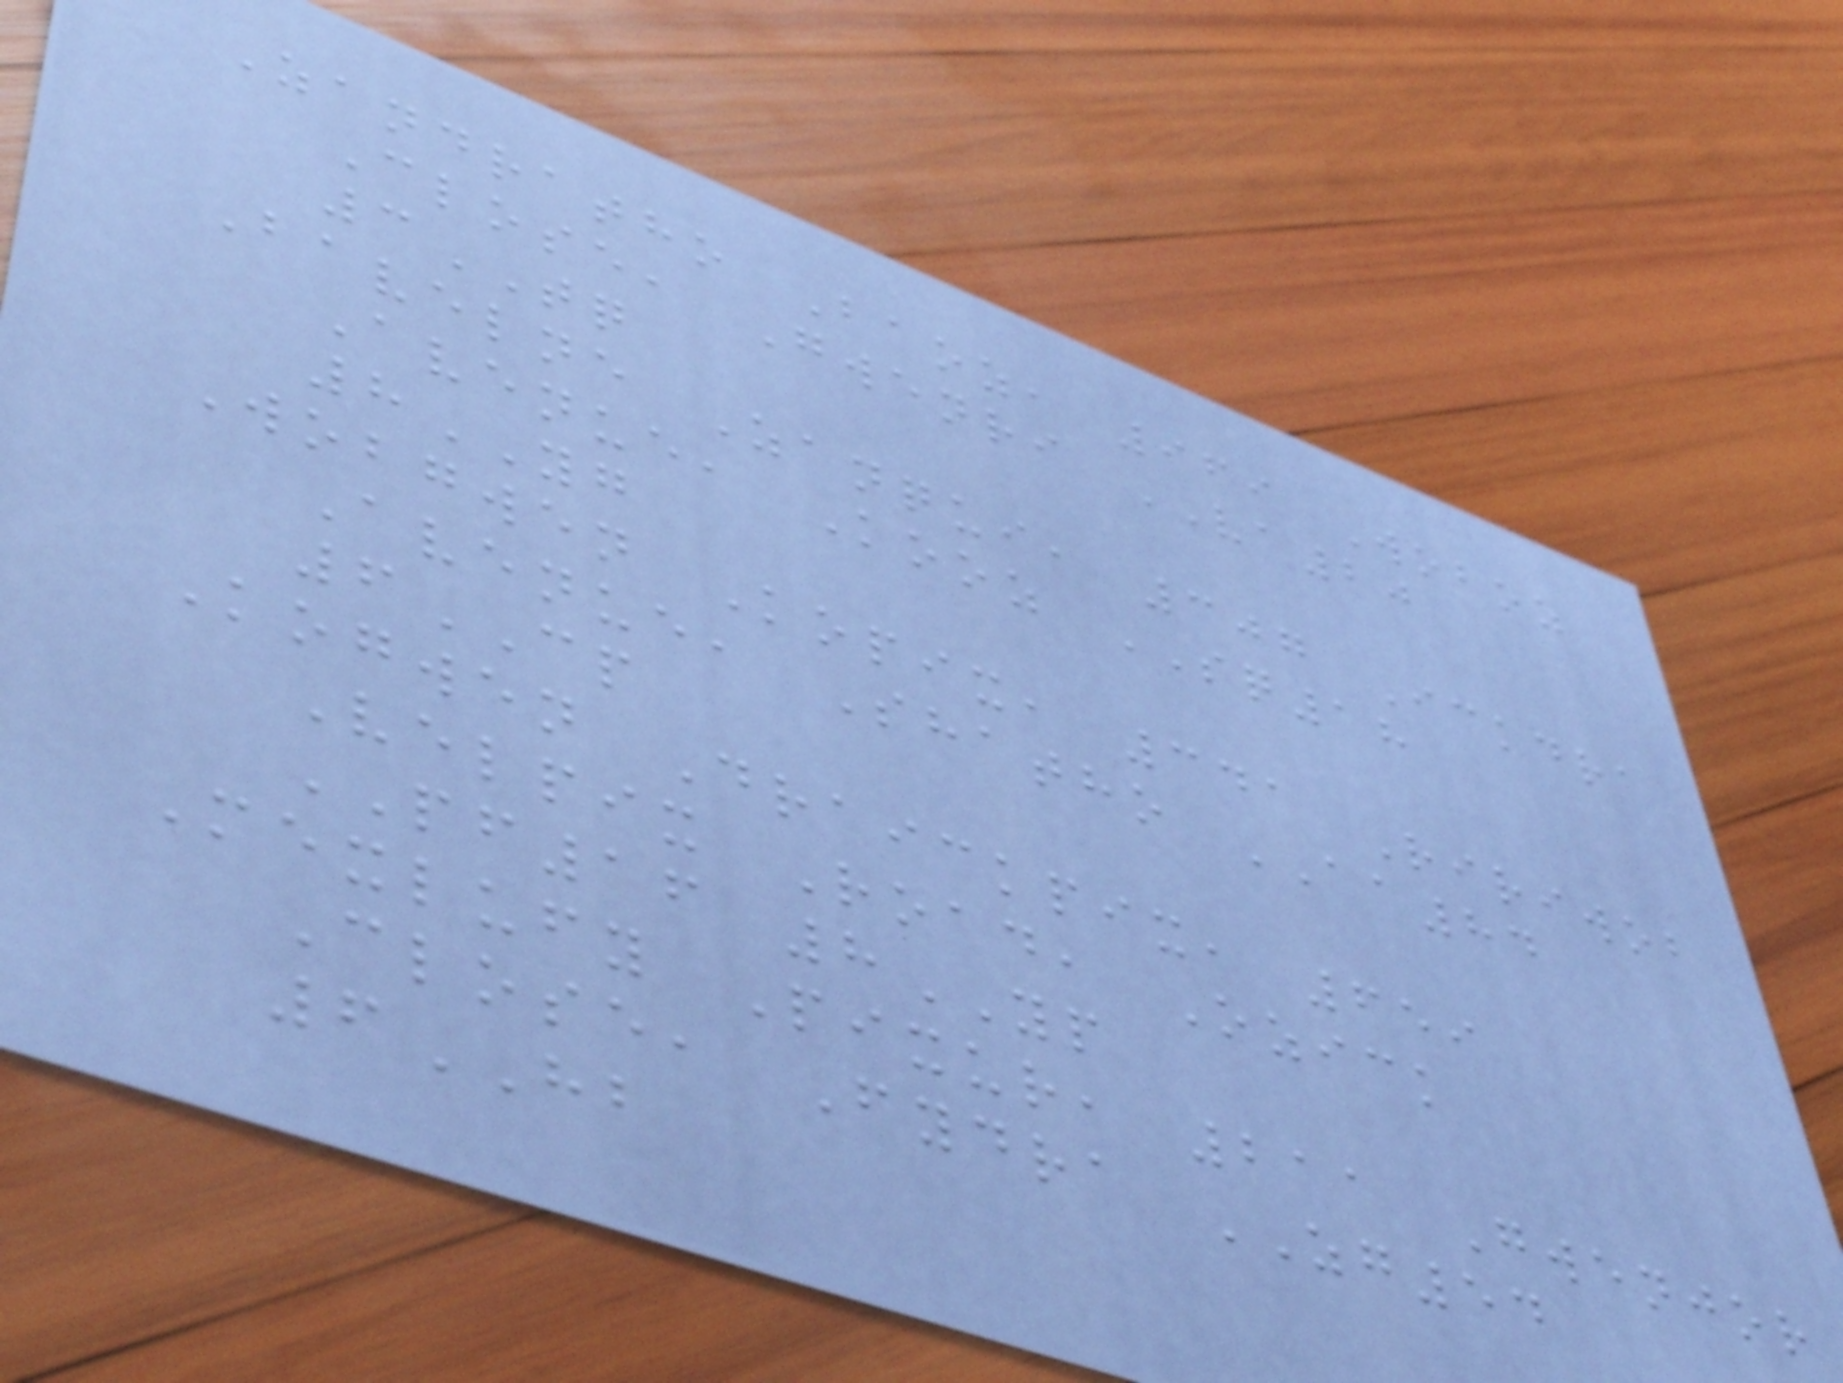Zandratho Baoz, 969 Woboz
Close, Gwenri VA20
3TQ
Bavelne Zanqui, 307 Ickdra
Avenue, Kooz SQ18
8YG
Wobgwen Kopix, 341 Ririwob
Avenue, Shatho AA84
6CP
Kogwen Draickpix, 659
Velpix Road, Ozick
PF16 8YP
Mexlufy Pixur, 211 Gwenjor
Close, Fydra ZG54
6HB
